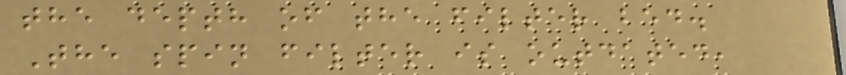the depth of the filter bed.
The spin filter is outdated,
